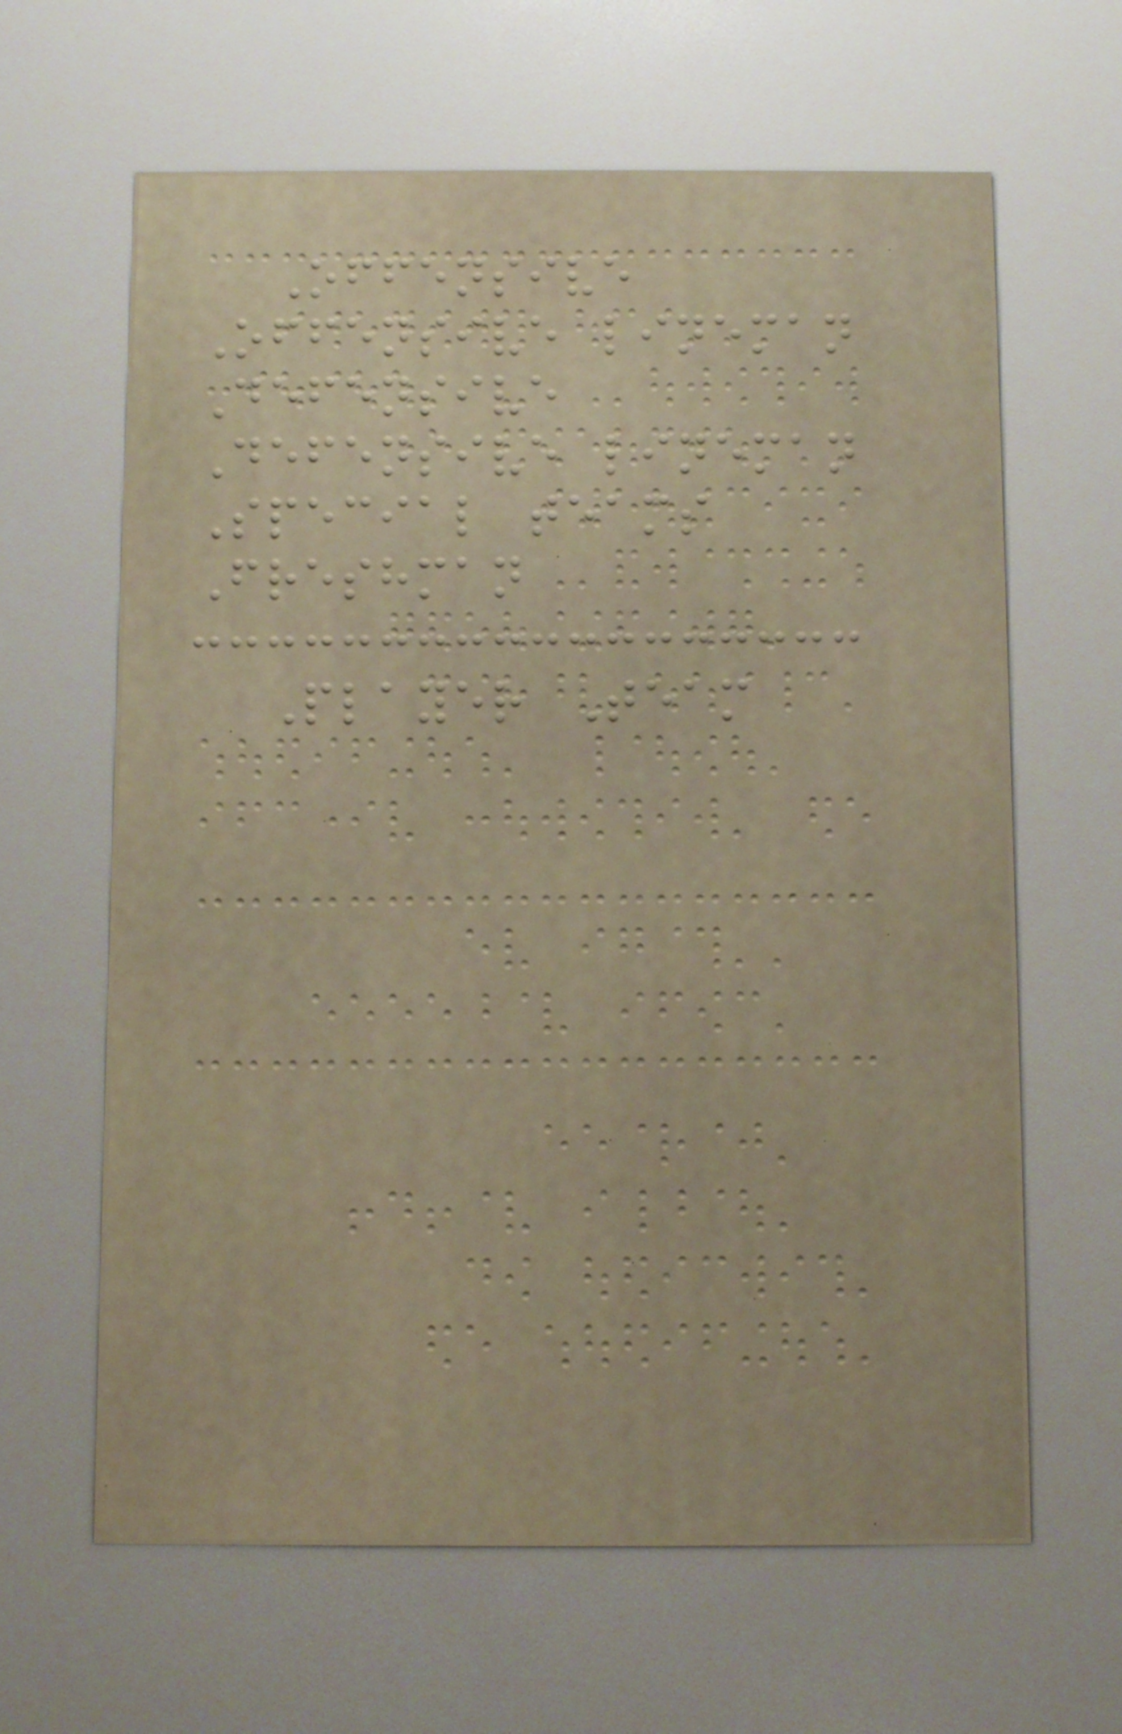Offensive
Offensive lineman
Defensive
Defensive lineman
Special teams
Freshman
Player Team
